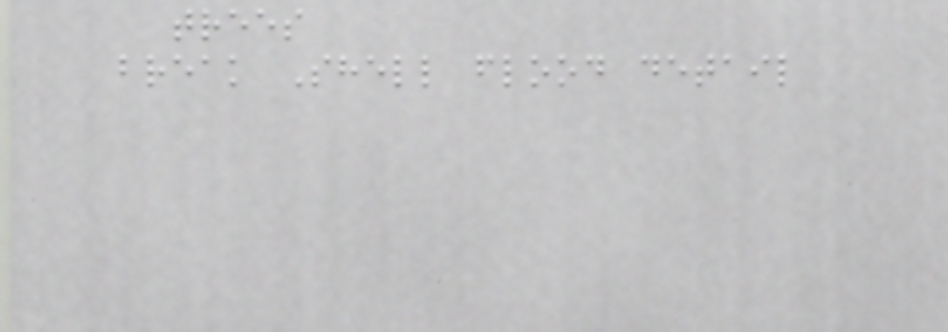trees
break Shell flood detail
